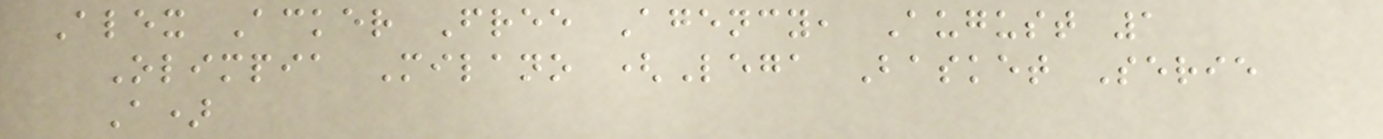Alex Acker Free Agency, August 1
Olimpia Milano (Lega Basket Serie
A)
